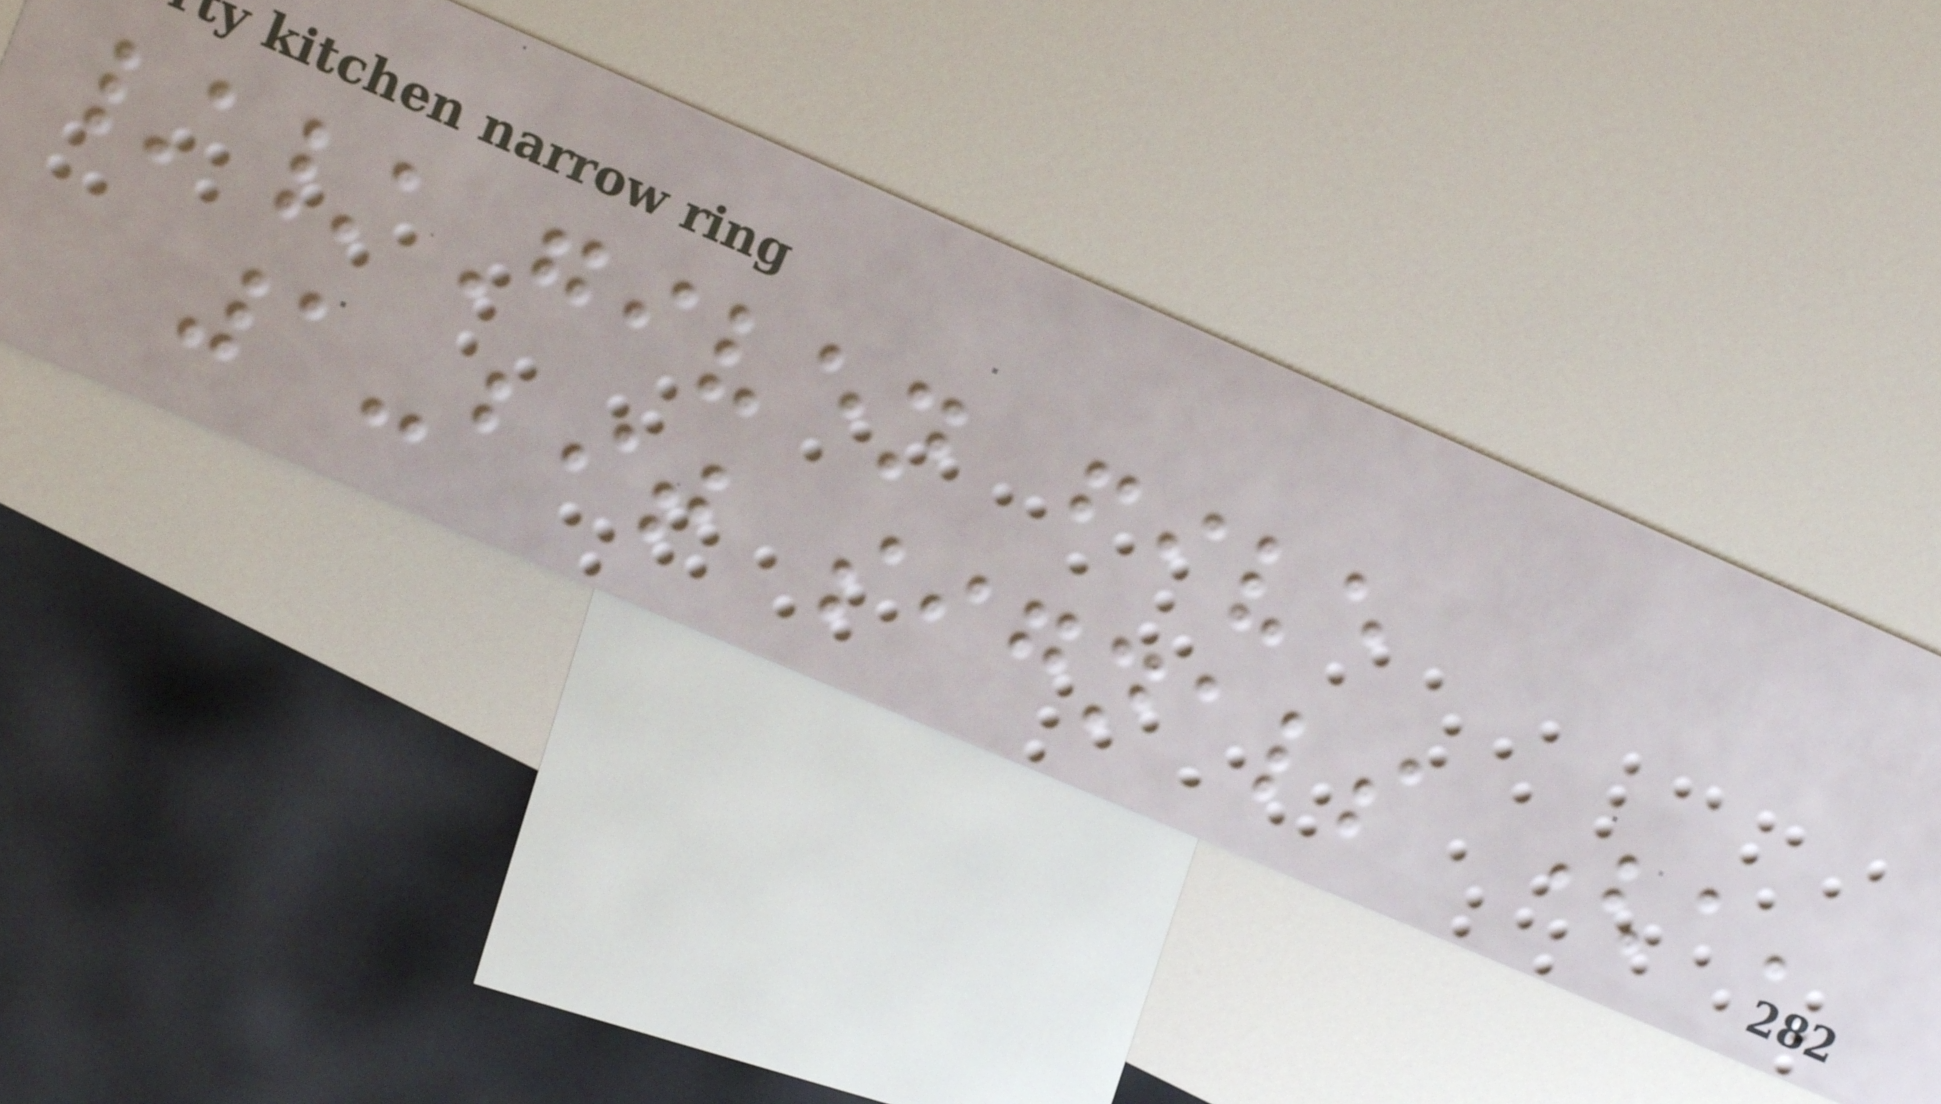//Given five
1-bit signals (a,
